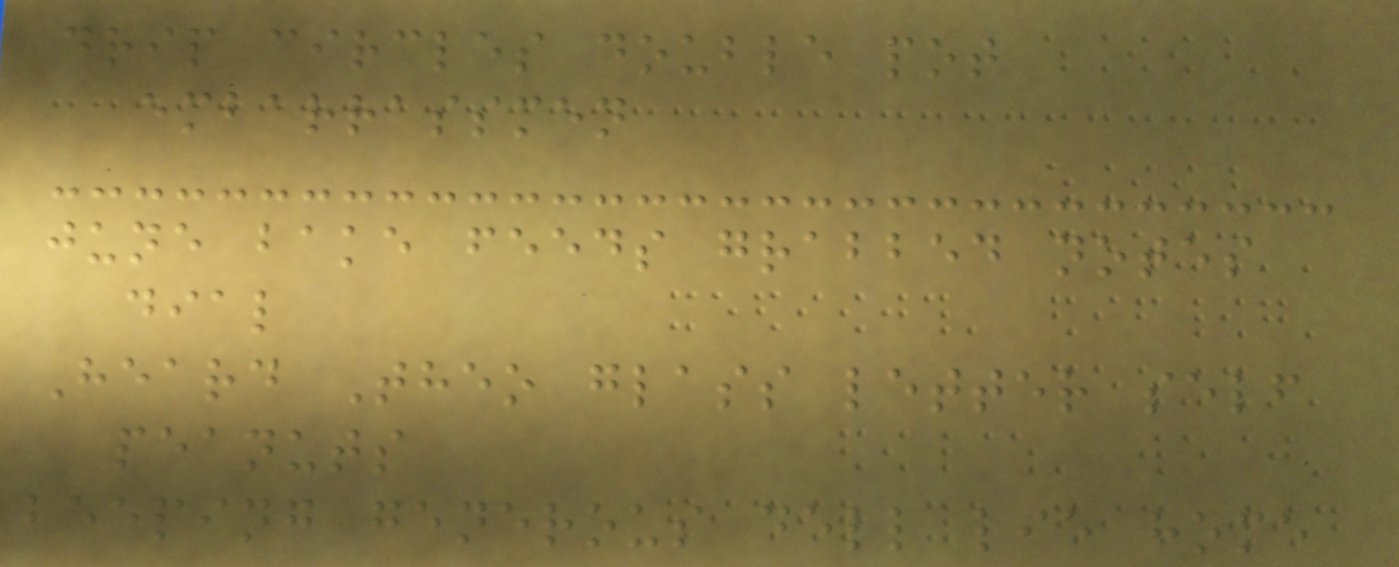drip circles double pot
embarrassmen
june bake feeds grabbed notes
dial
Heard Theo glass letter self
peanuts
beeping generous dell lie home
